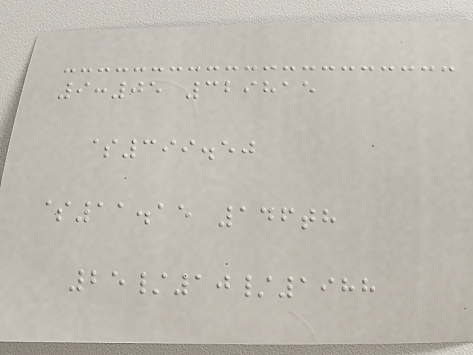9:05 329815
$399.50
$11.15 146th
25/10/1988
